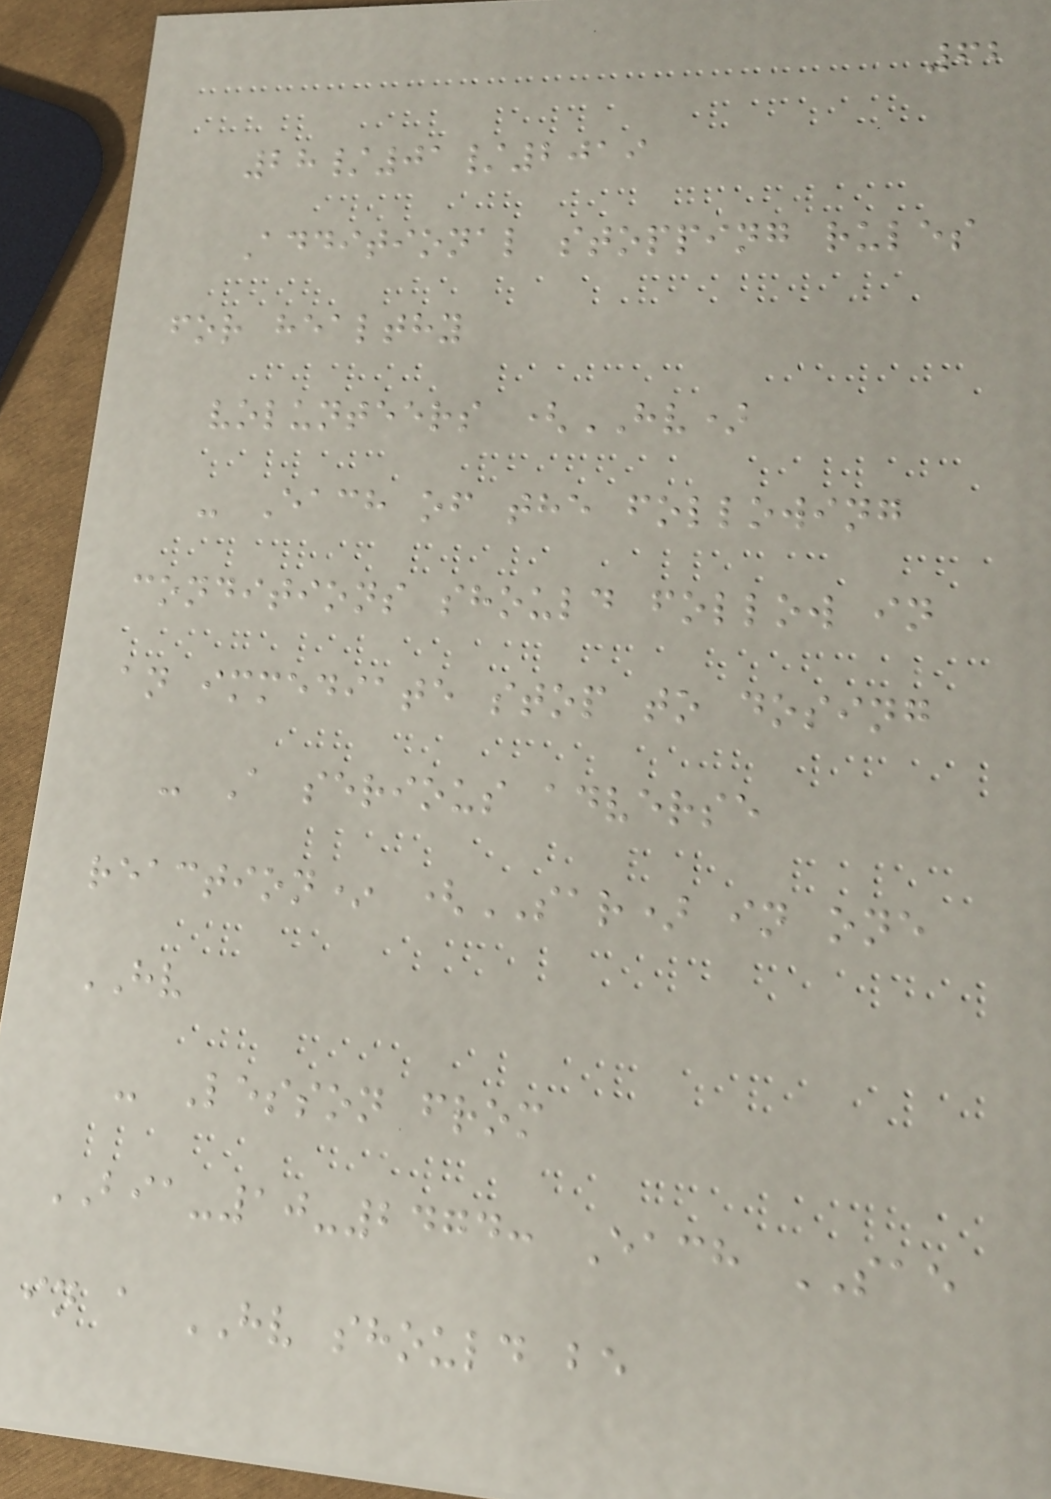62
28/01/2019
Additional stopping rules
for healthy
volunteers (HV)
- Each of the following
conditions should follow in
an immediate stop to dosing
- A serious adverse
reaction* (SAR) in one
HV
- Lesson from
BIA-10-2474: Each SAE
in a HV should be
